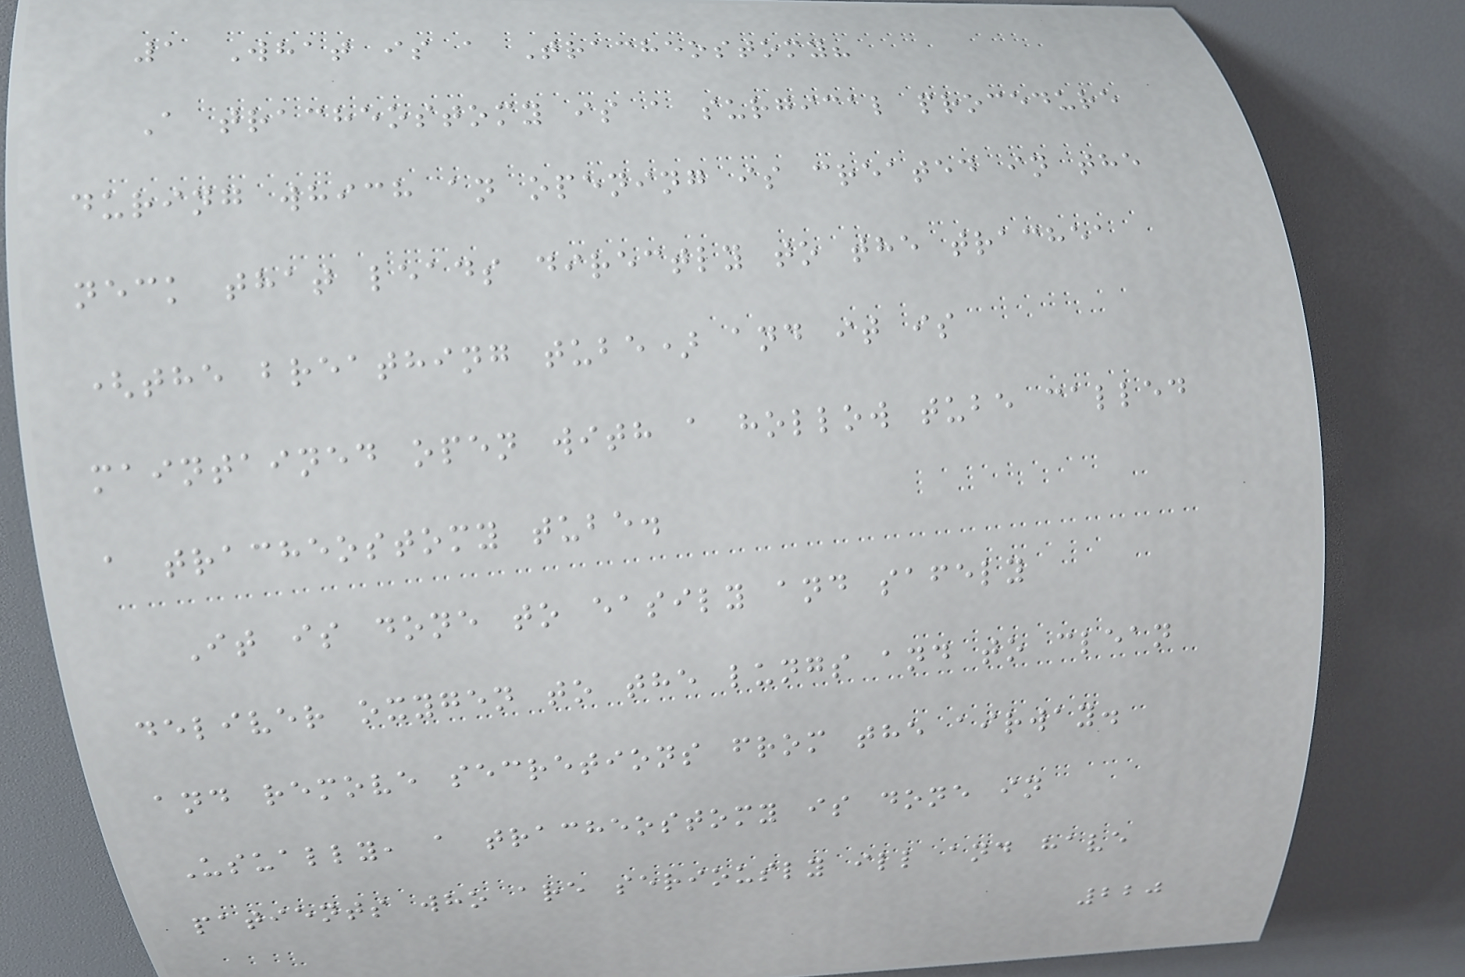1 What is a Tracheostomy?
A tracheostomy is a surgical procedure
during which an opening is created in the
neck that leads directly to the trachea
(the breathing tube) and it is
maintained open with a hollow tube called
a tracheostomy tube.
It is done to easily and safely
deliver oxygen to the lungs and to clean
and remove secretions from the airway.
Usually, a tracheostomy is done in
patients who are seriously ill and have
220
